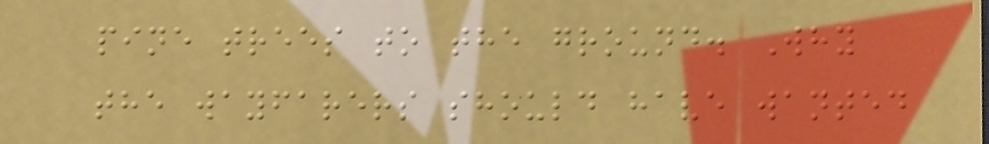pine trees to the ground. Why
the wayfarers should have wanted
